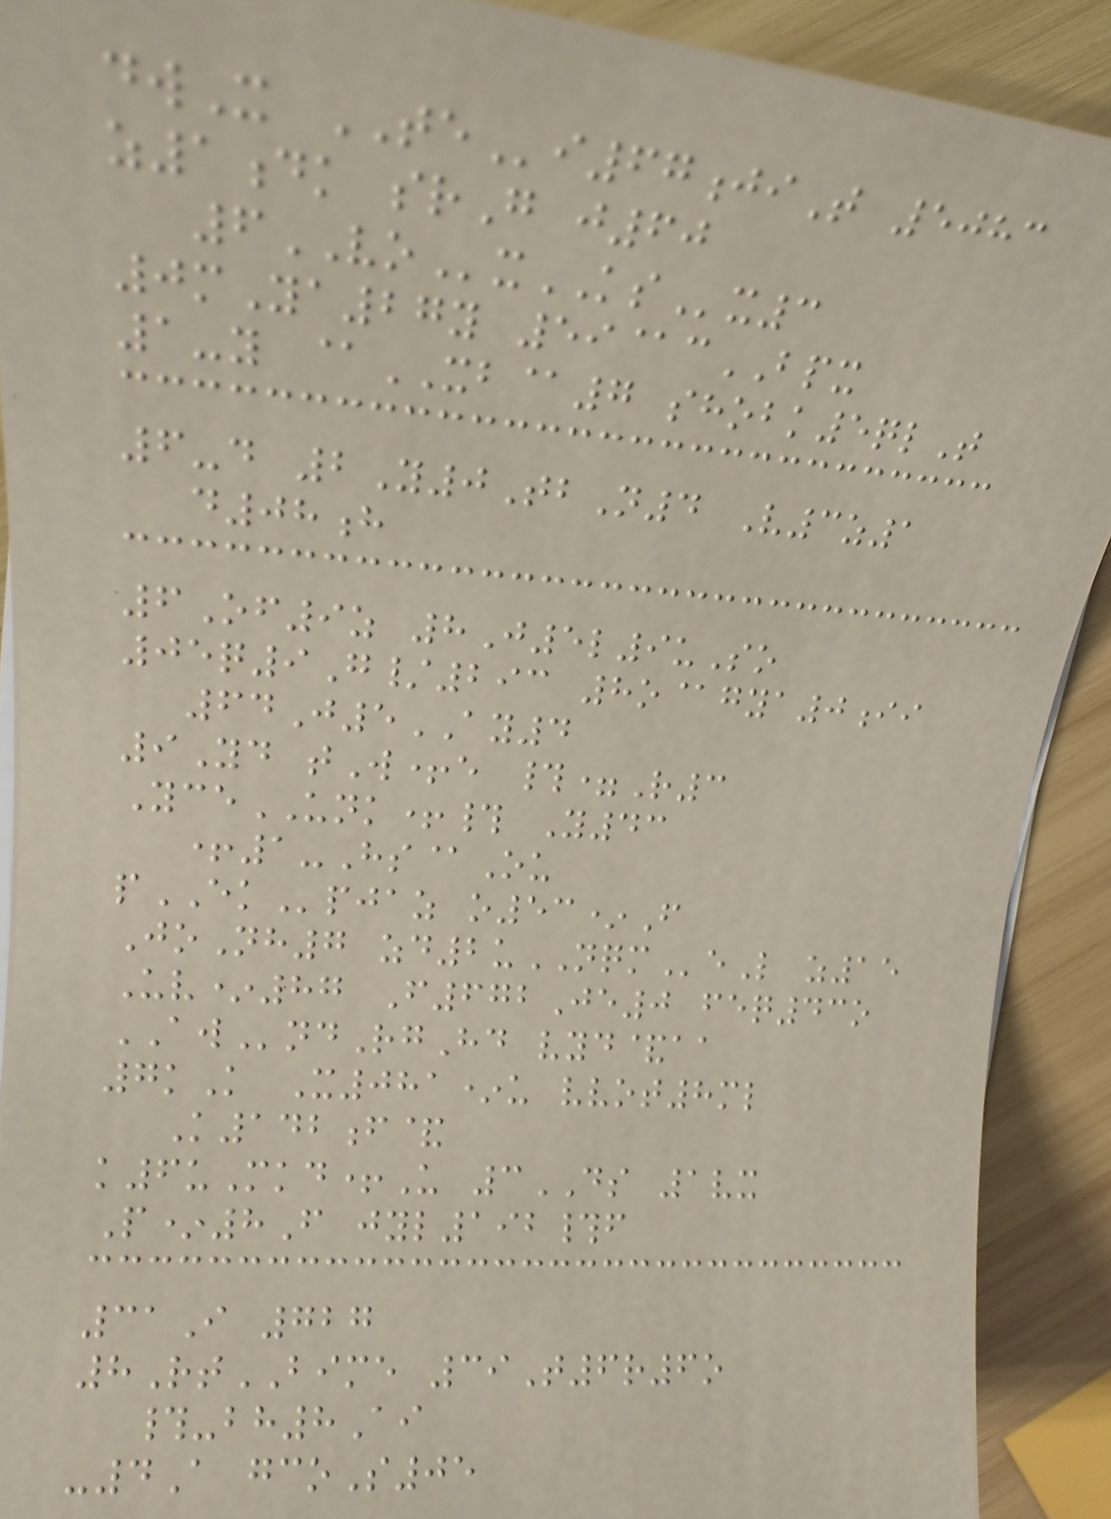dwX TEi67jiT 5083
z1dk srG j60
6VOxKSx3
0mYa27y 59@cBPX
1-y @XB@7 shobk5qlT
6-d 2Y0TbN4 V3z1
d08h
6Of9z 8J5l9uSo
05q9G/293 8o@gya0ii
64J5AY4
9Yd tW+e #=R3
YceUNK+# Y43
+1-Hs@Ou
pEKpjaz o53*F
JoNh7 zd2uNQMeL z15
Uv*87 F672Je0 feq43o
AWndRgHd vyd&aa
7kK X081*u vvot8ml
K142f&
k6uMkd+U 3DS 1vx
P*8F jyl192#f
31I 727
8RtBIME 39T6r6o
#-bh8Ai
-4A gcoS05
